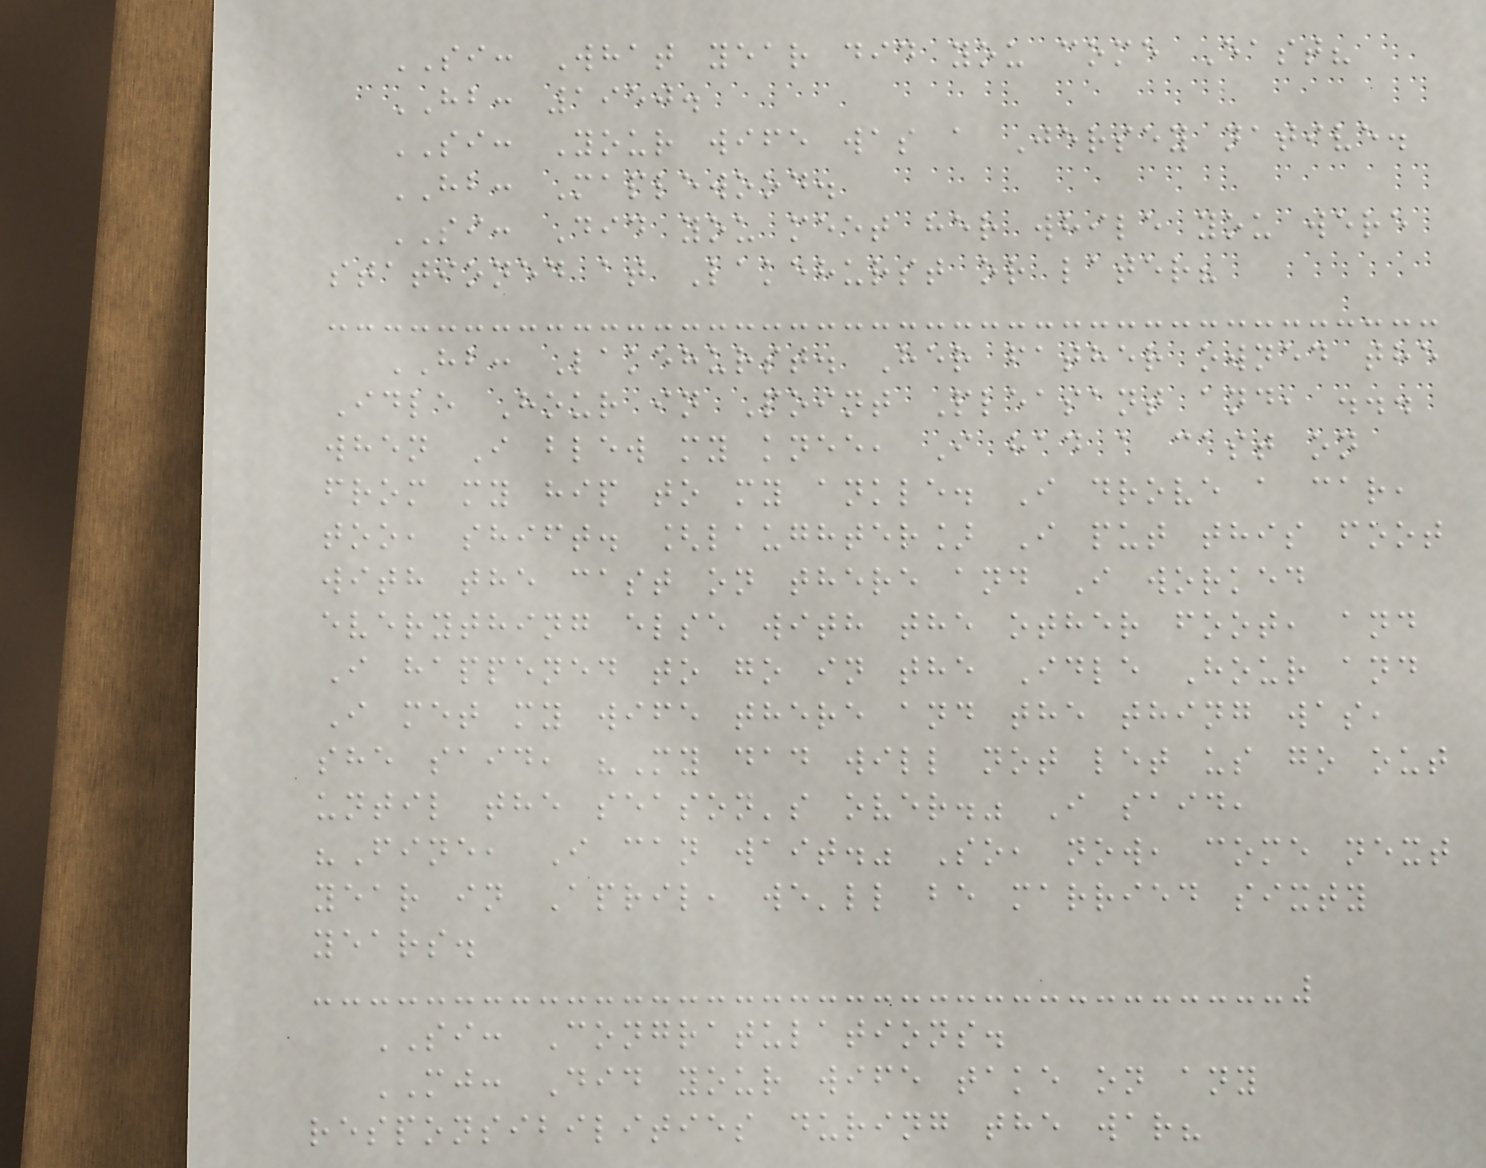SI: What year did you come East?
HB: 1950.
SI: Your wife was a Jersey native.
HB: Maplewood.
SI: Did you meet her while you were
stationed at Lakehurst or later?
HB: Lakehurst. Her father owned the
Idle Hour in Point Pleasant and, ...
when I blew my knee, I had a cast on
from my hip to my ankle. I drove a car,
too, shift. [laughter] I put this foot
with the cast on there and I worked
everything else with the other foot, and
I happened to go in the Idle Hour and
I met my wife there and the thing was,
she said, "My dad will not let us go out
until the season's over." I said,
"Fine, I can wait." So, now, come next
year in April, we'll be married sixty
years.
SI: Congratulations.
MJ: Did your wife take on any
responsibilities during the war?
